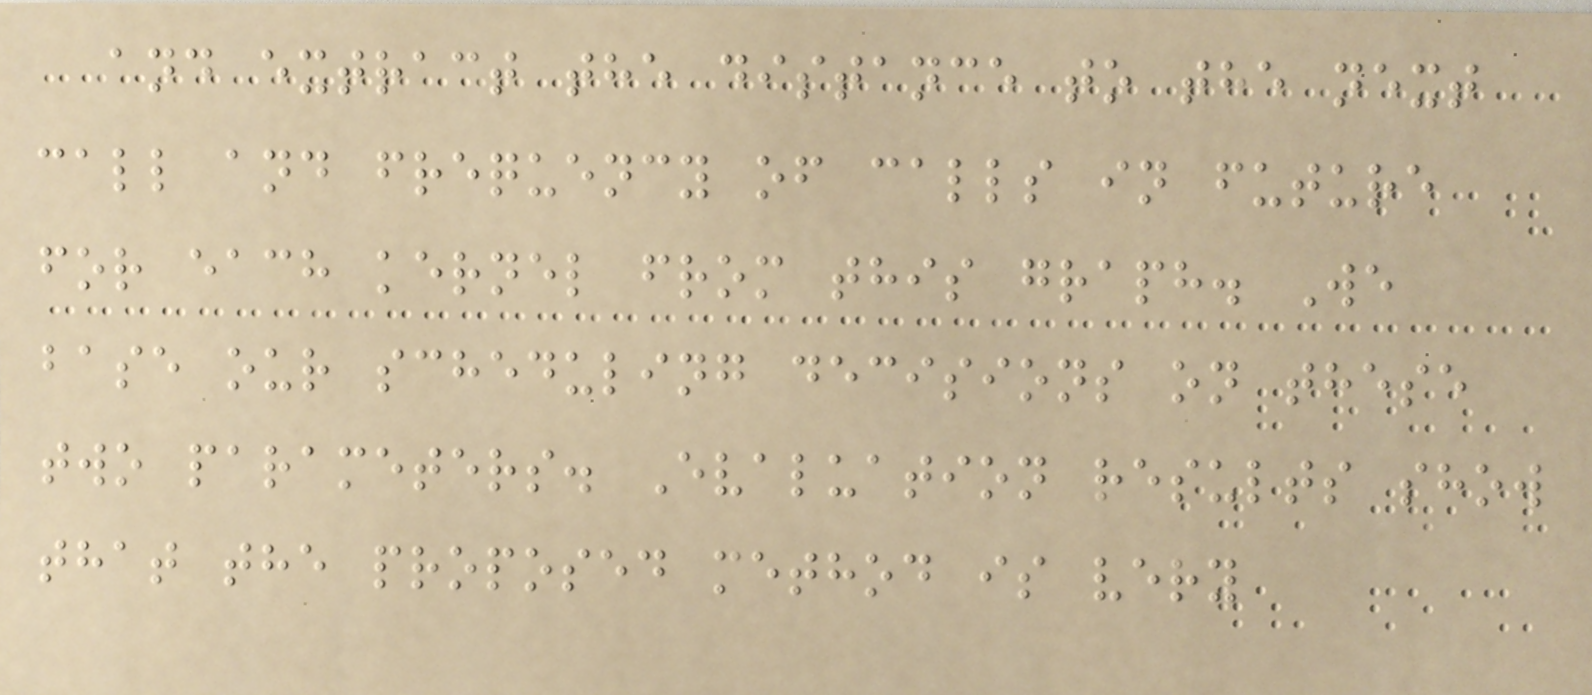and extract the distance to the next
call and frequency of calls in future
for each kernel from this graph. We
base our scheduling decisions on these
two parameters. Evaluation results show
that the proposed method is very
